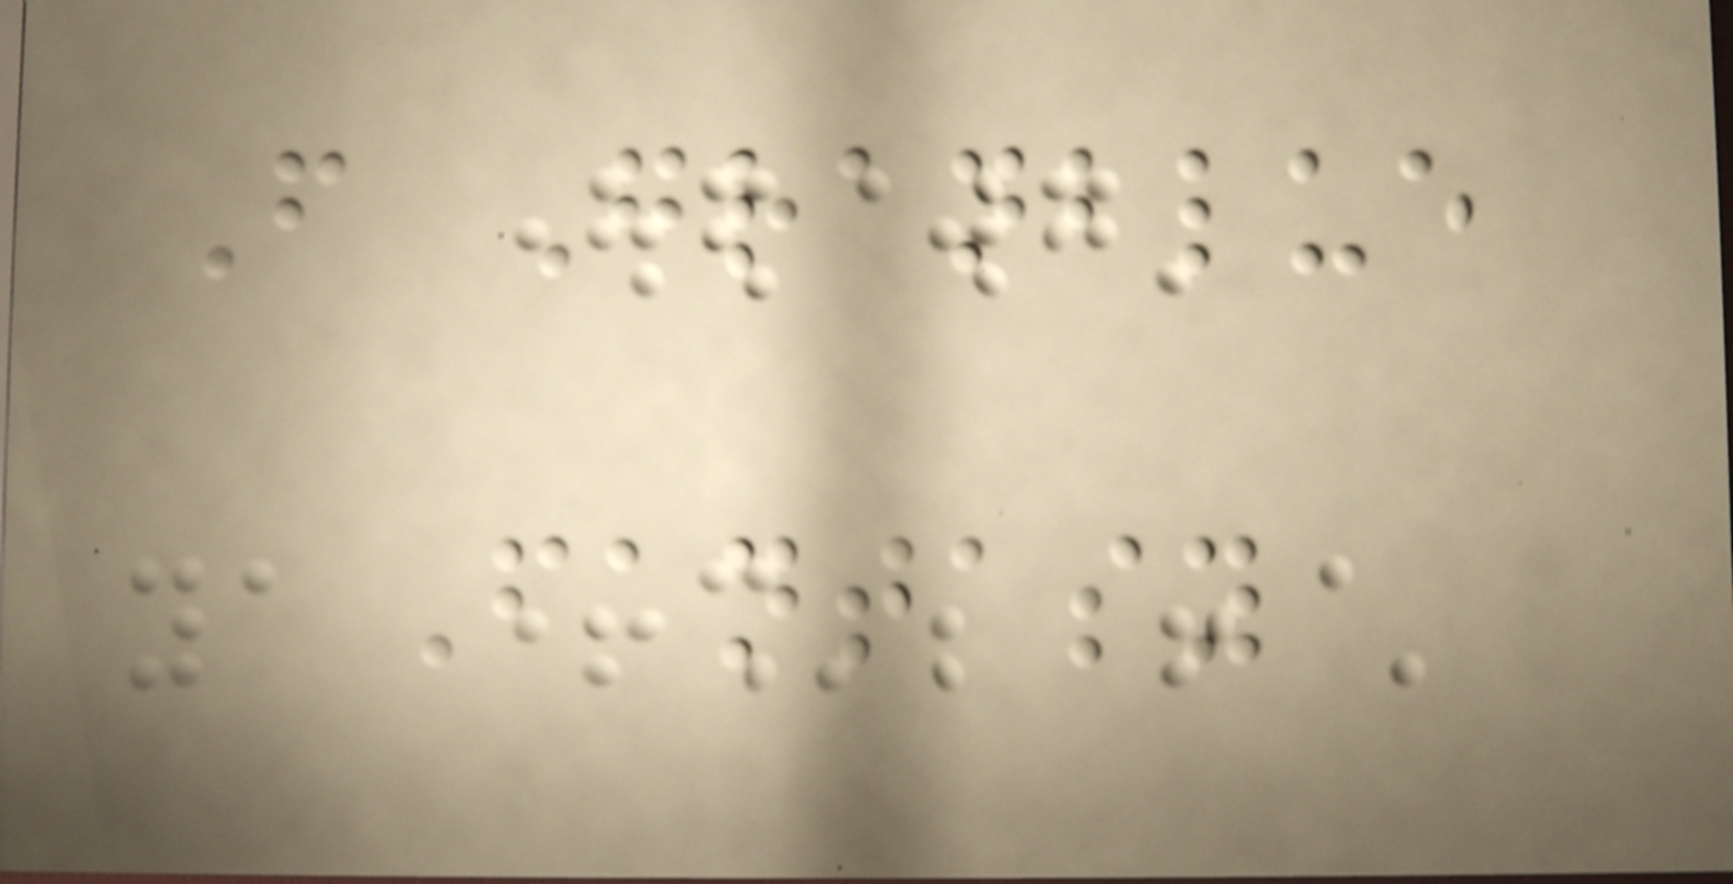From Granblue
Fantasy
